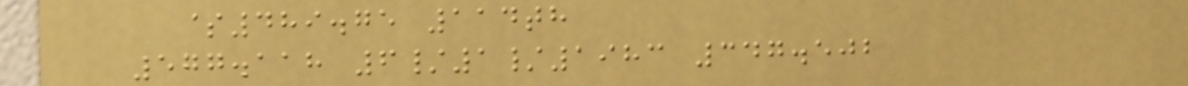$489.75 114th
577.118 6/1/1983 347.502
